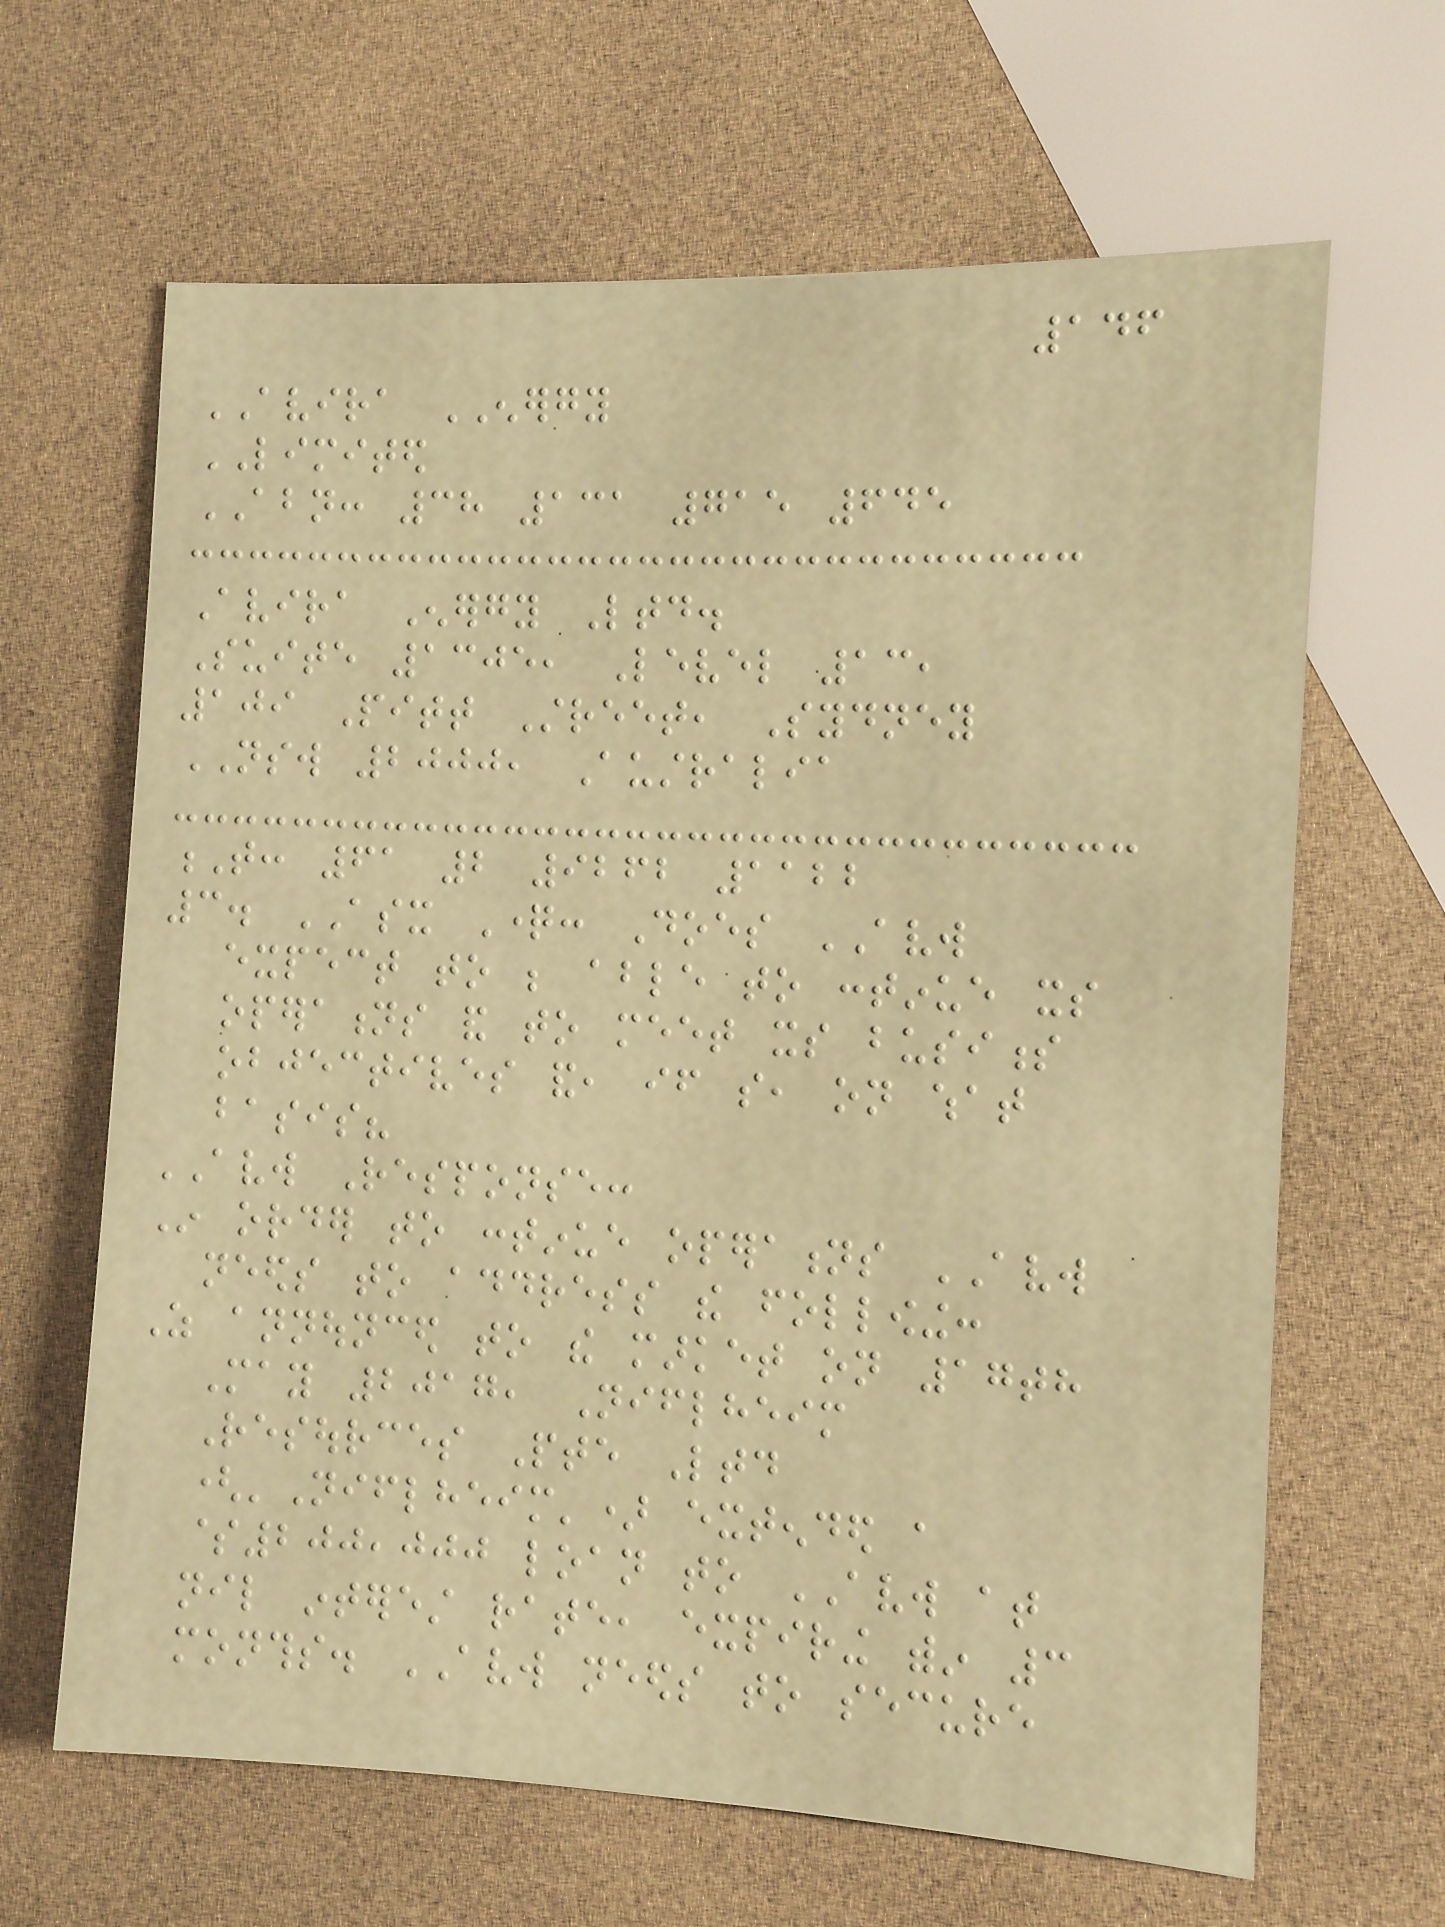146
AVIRA ENERGY
LIMITED
ABN: 38 131 715 645
Avira Energy Ltd.
Suite 1305, Level 13,
109 Pitt Street, Sydney
NSW 2000, Australia
T: 61 2 9262 1122
3. ASX Question: Does AVW
expect to be able to continue its
operations and to meet its business
objectives and, if so, on what
basis?
AVW Response:
In order to continue operations AVW
needs to address the following:
As announced to the market on 17th
May 2017, Niflheim
Resources Pte Ltd
('Niflheim') extended a
$200,000 loan to AVW at
nil interest rate, expiring within 3
months. AVW needs to secure
